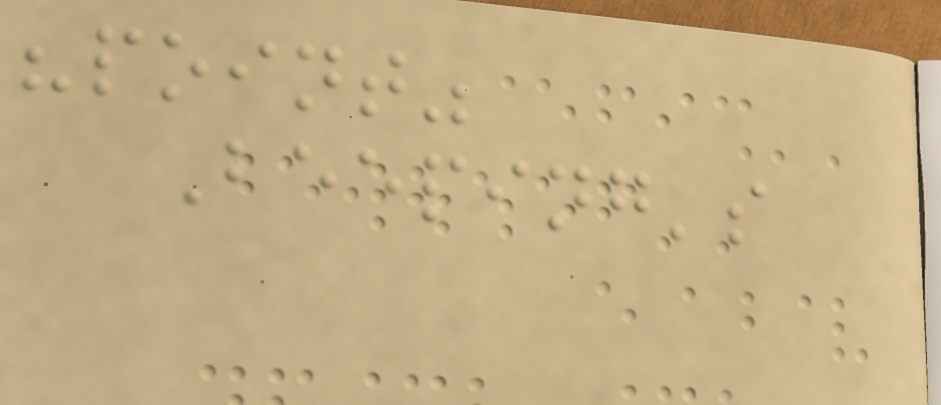"point"
Beeping's
